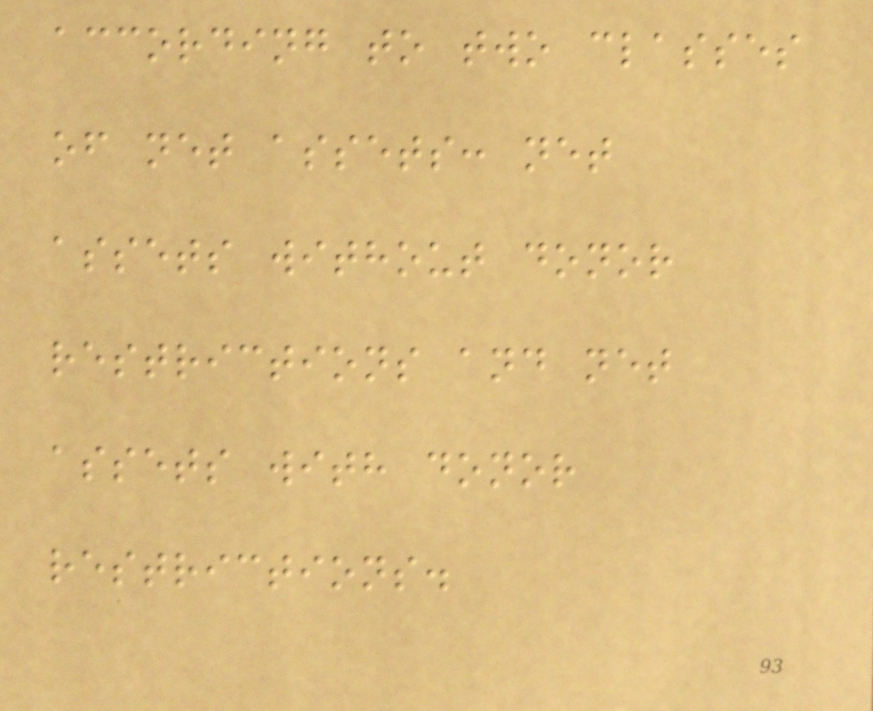according to two classes
of net assets: net
assets without donor
restrictions and net
assets with donor
restrictions.
